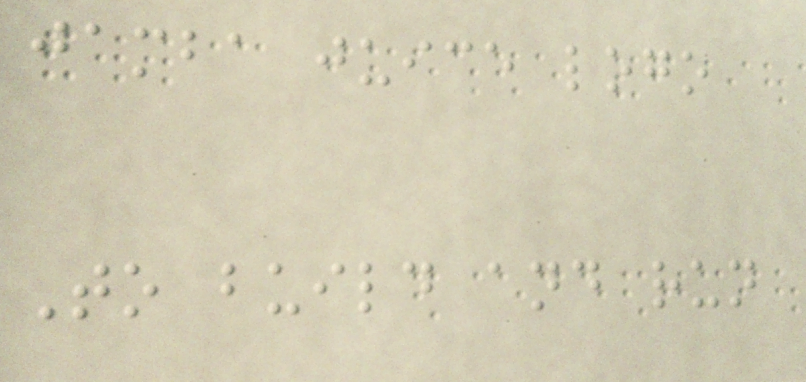jamba juice logo
To build and run
